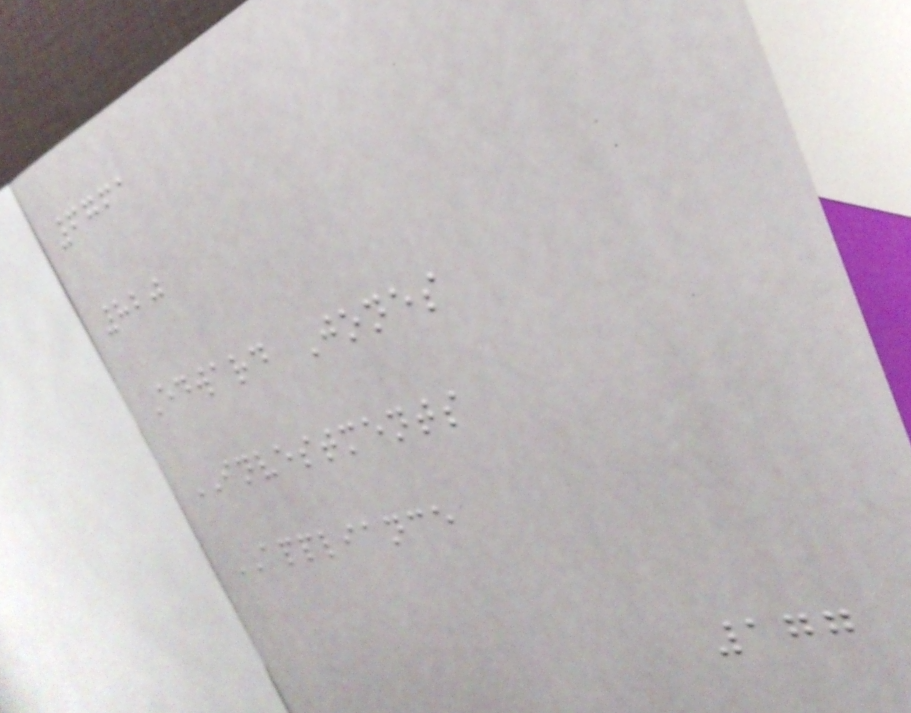6761
820
Edward Jones
INVESTMENTS
APPLIANCE
177
